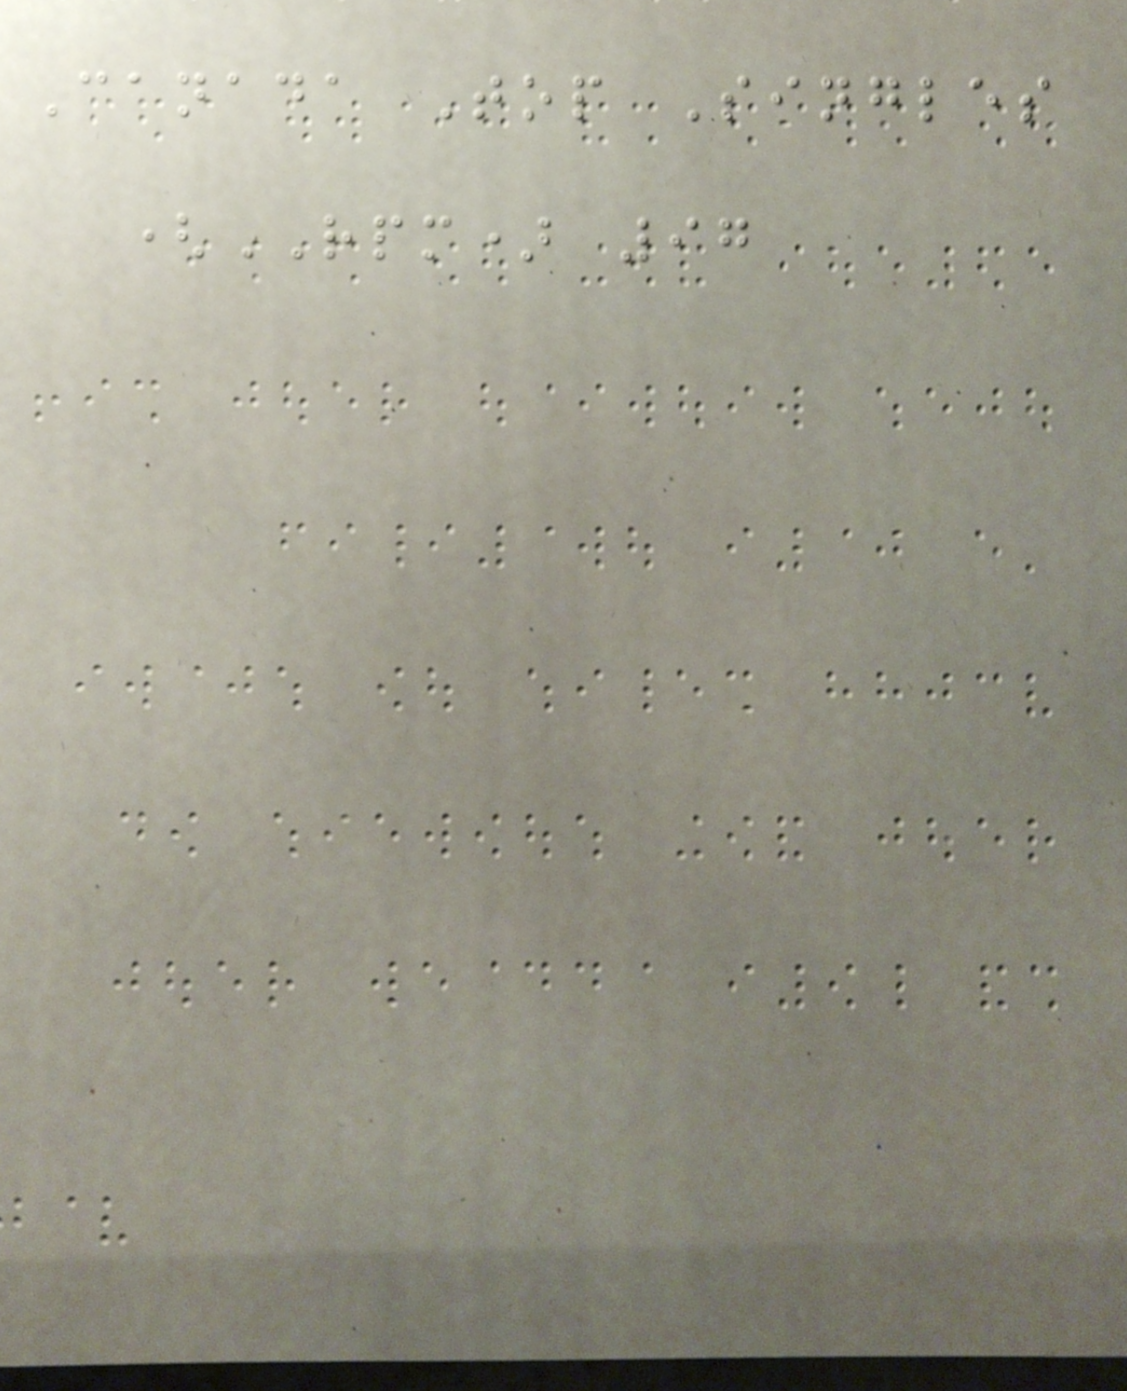Canada Top Singles
(RPM) 97
